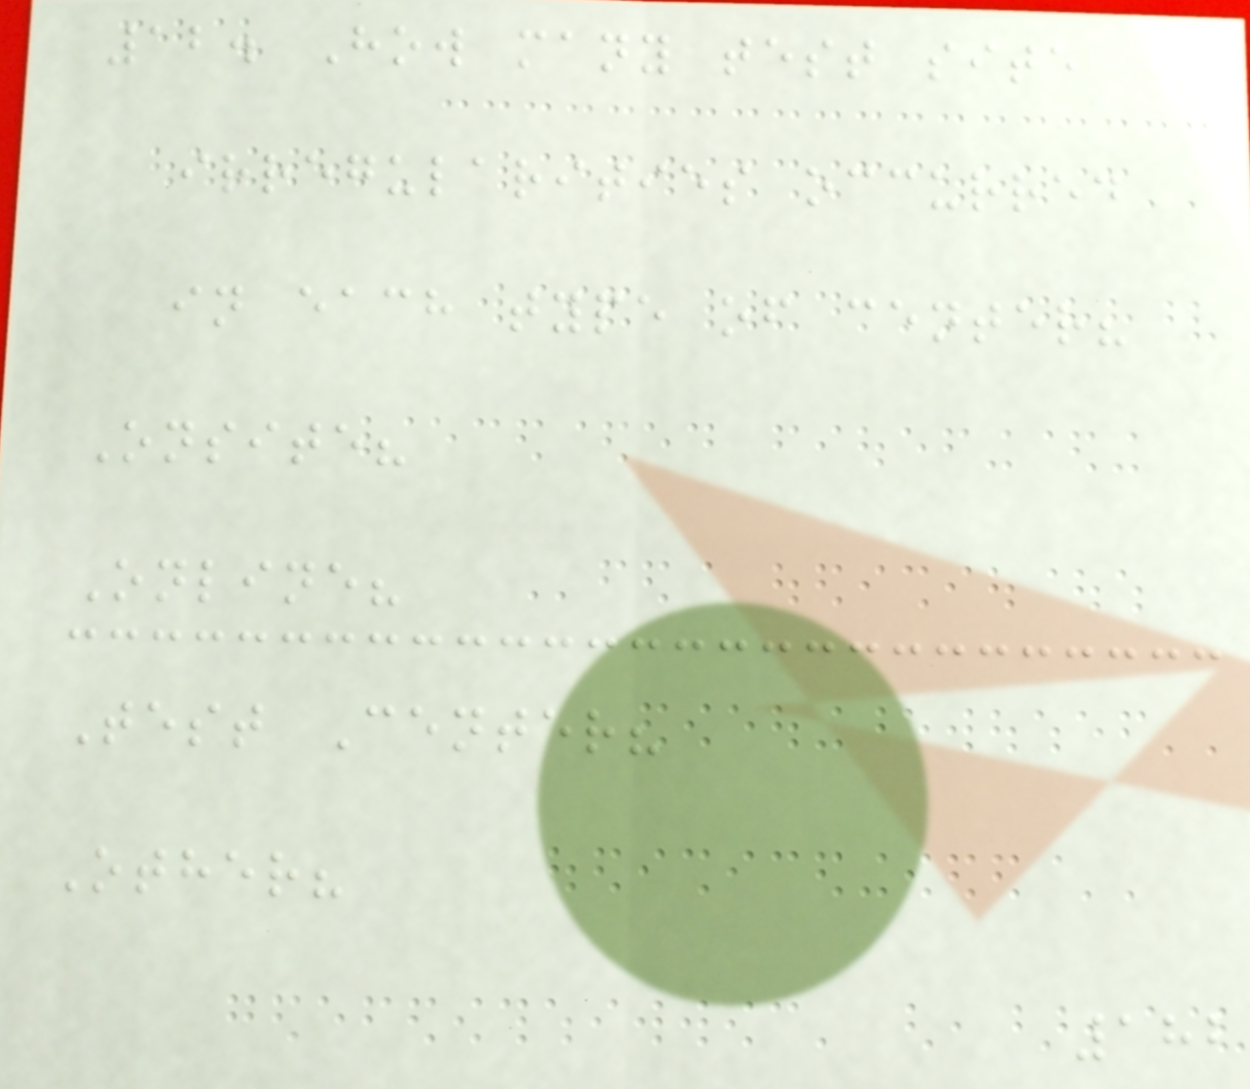12. How many test site
irregularities occurred
in each type of center?
Onsite?
Online?
Test Center?
Other?
182
